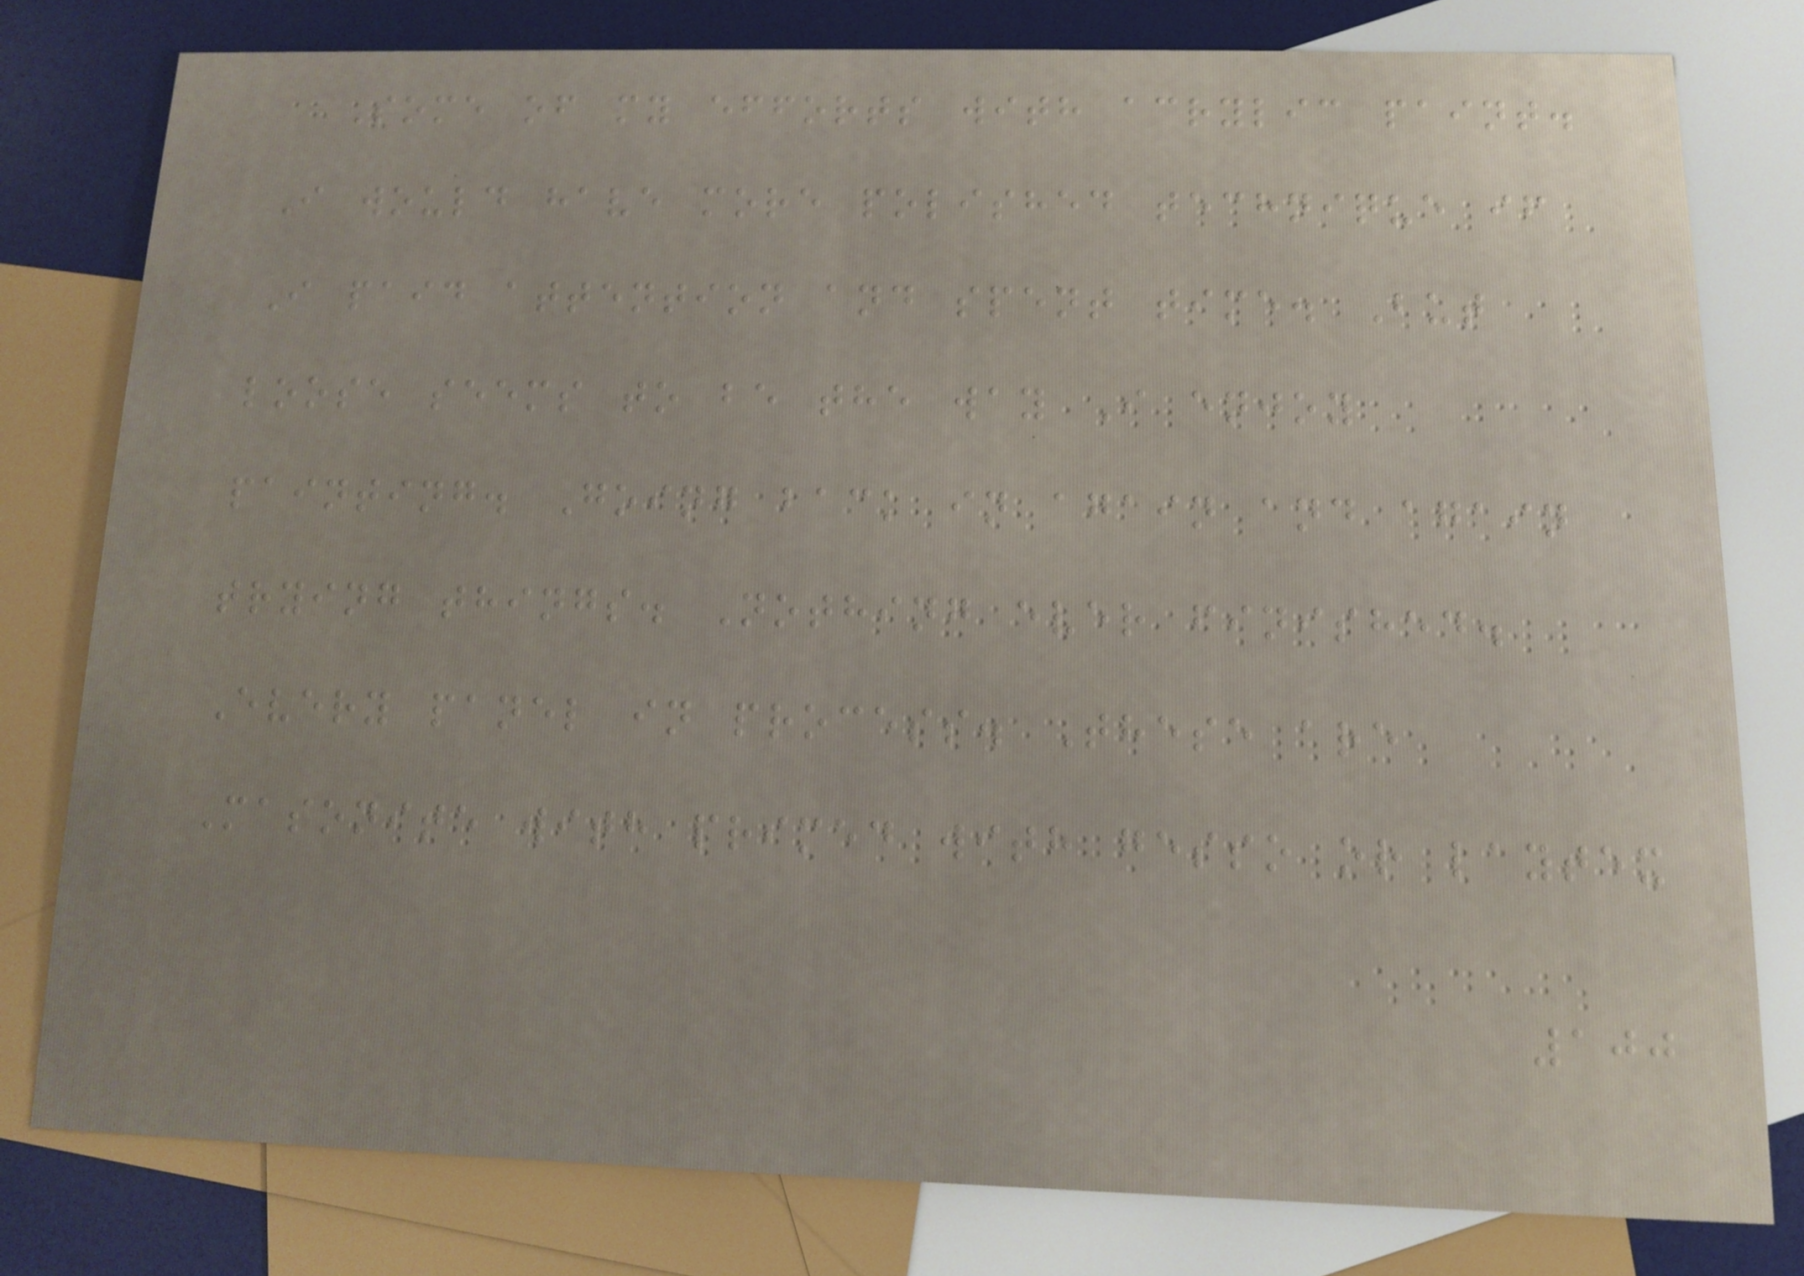Some of my efforts with acrylic paint.
I would have more polished technique if
I paid attention and spent time. But
loose seems to be the way I enjoy
painting. Going back in again and again
trying things. Nothing ever finished.
Every panel in process. These are
Masonite with primed with gesso or laytex
100
